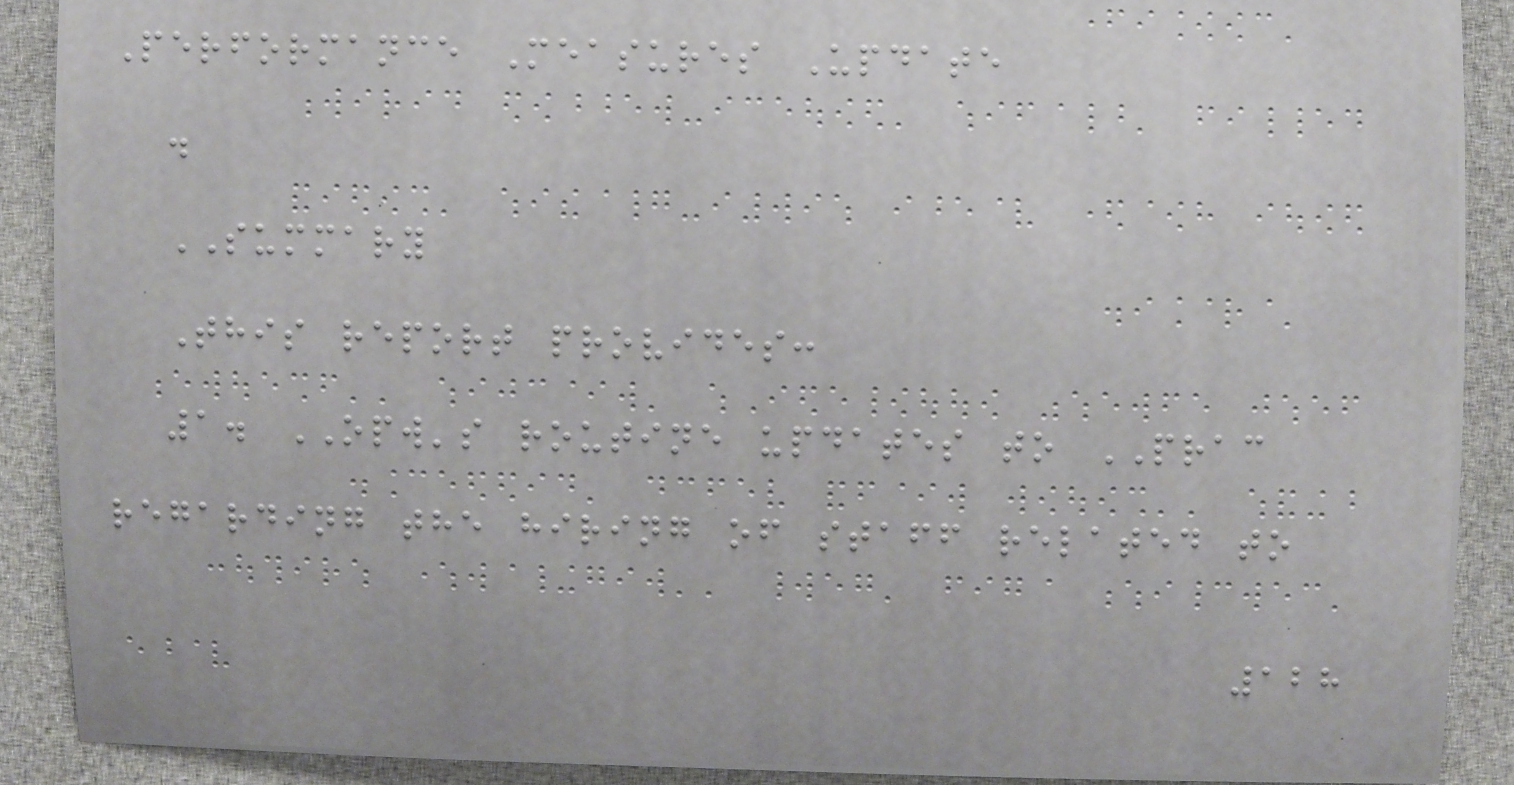Performance Measures Update
.
SUMMARY
This report provides:
1. OPW's routine updates to PRAC
regarding the hiring of staff related to
128
